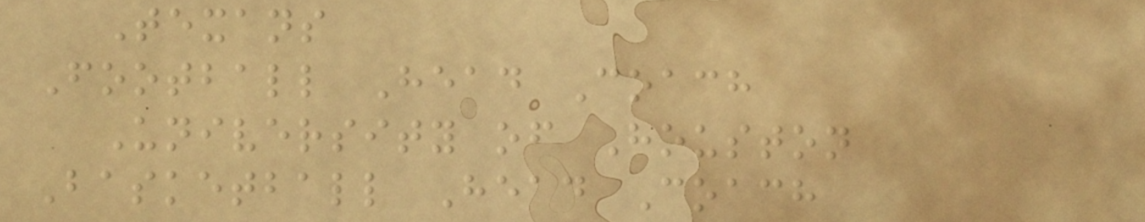Texans
Football Head Coach
University of Houston
Basketball Head Coach
